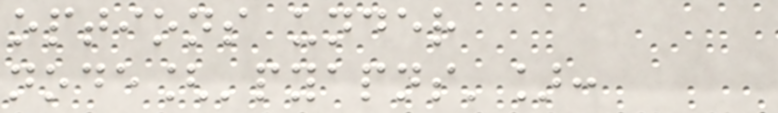options under
node['pyapns']:
